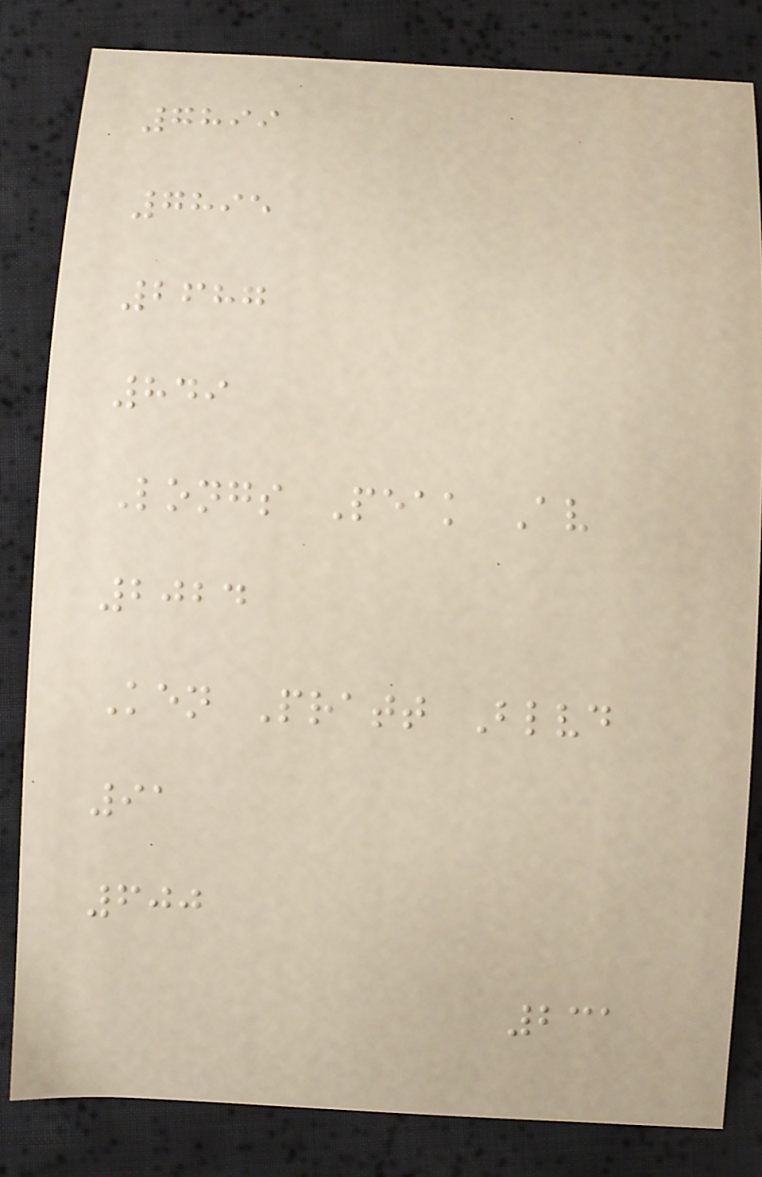7899
7895
2687
849
Longs Peak Av
2024
Ken Pratt Blvd
91
600
231
